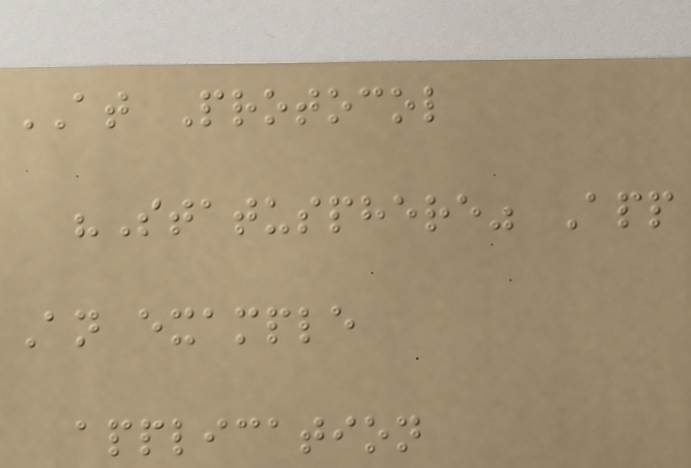AT Protocol
"Statusphere" App
An example
application
